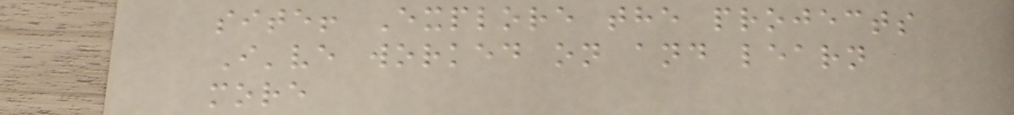site! Explore the projects
I've worked on and learn
more
